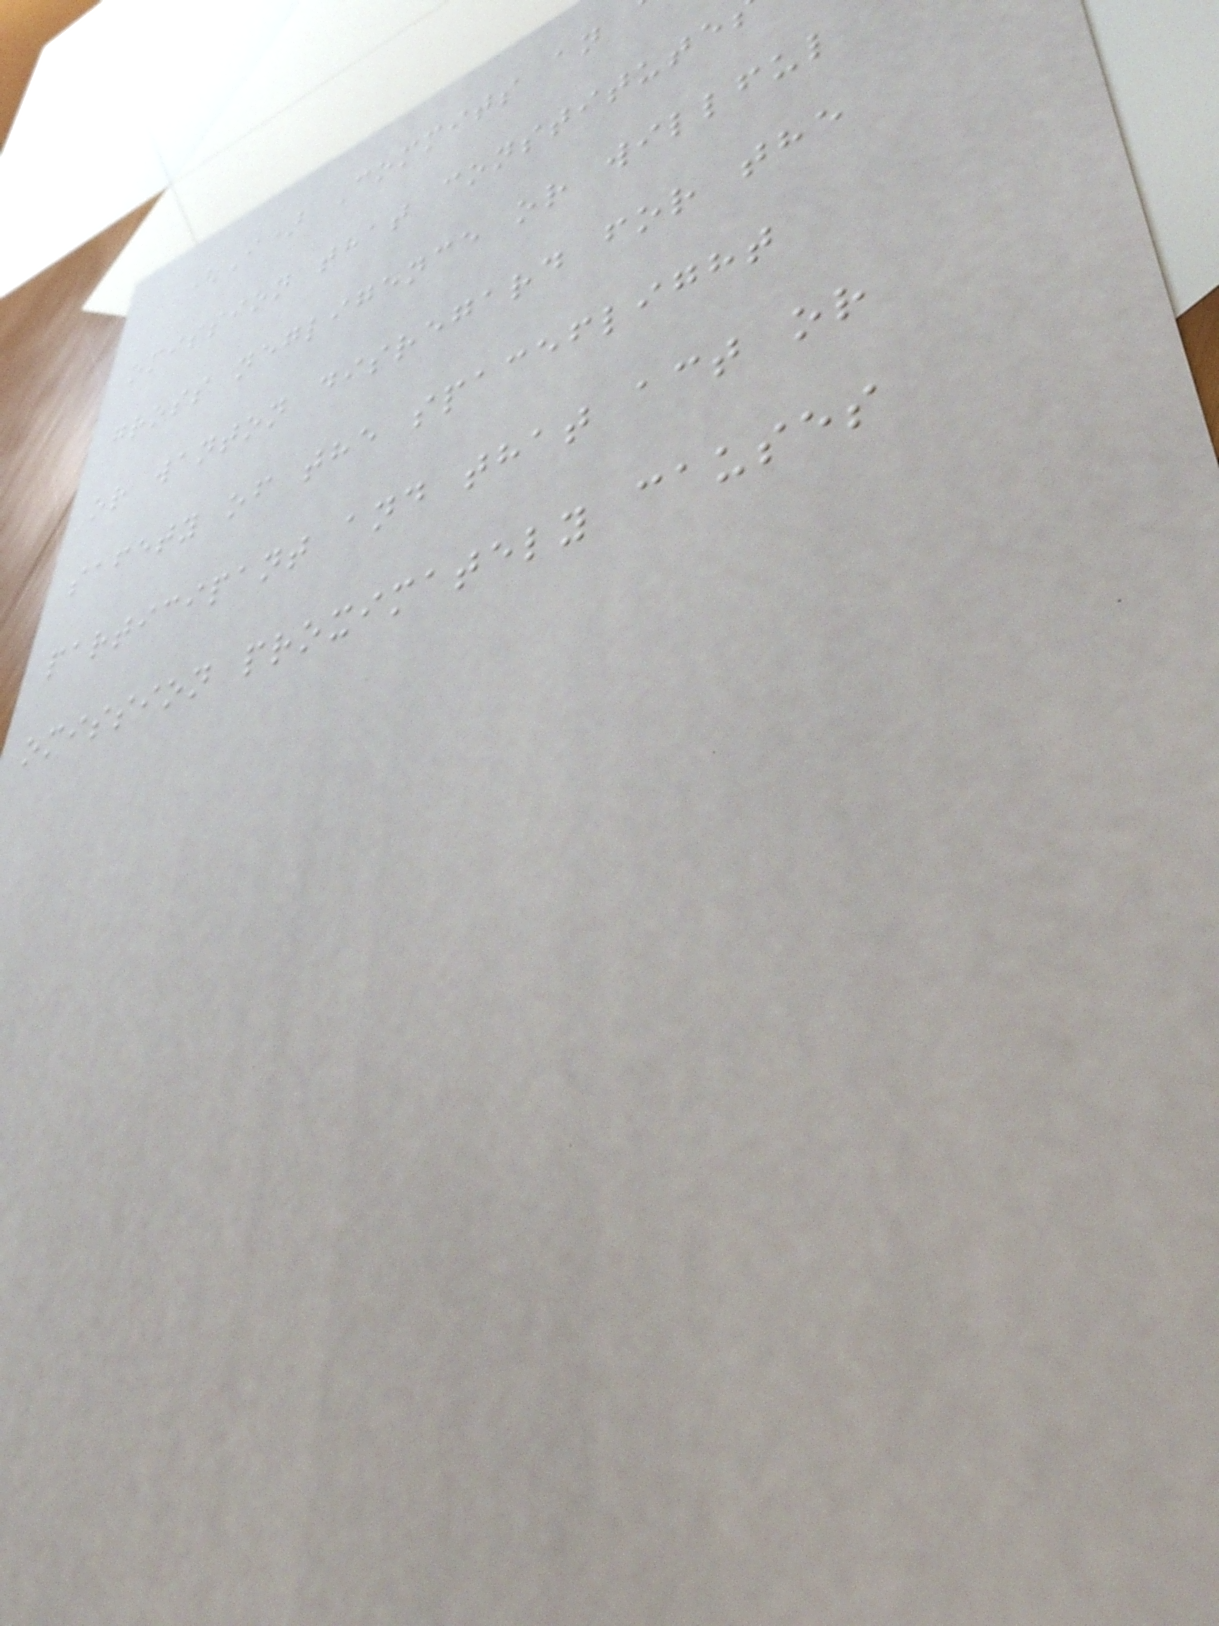(I) Commits an
omission that constitute
gross negligence or willful
or wanton disregard for the
safety of the spaceflight
participant and that act or
omission proximately causes
